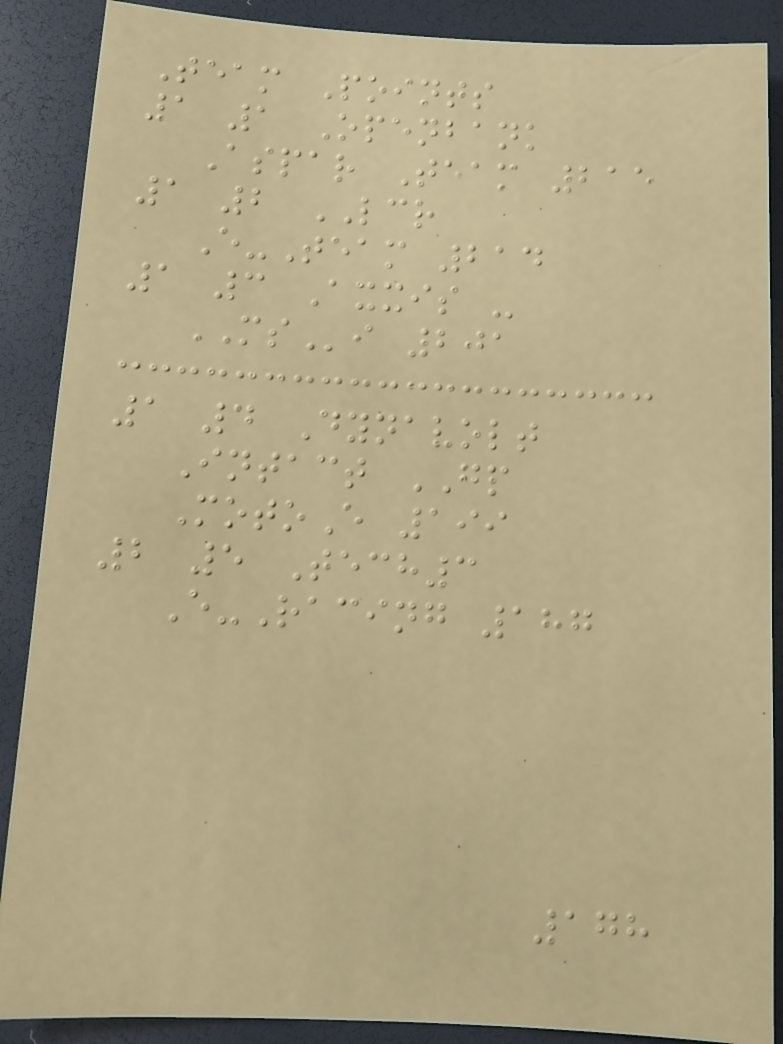Team Points
1 1 Openbank
Aspar Team 215
1 2 LCR
E-Team 214
1 3 Axxis -
MSi 201
1 4 Dynavolt
Intact GP
MotoE 199
2 5 Tech3
E-Racing 187
178
